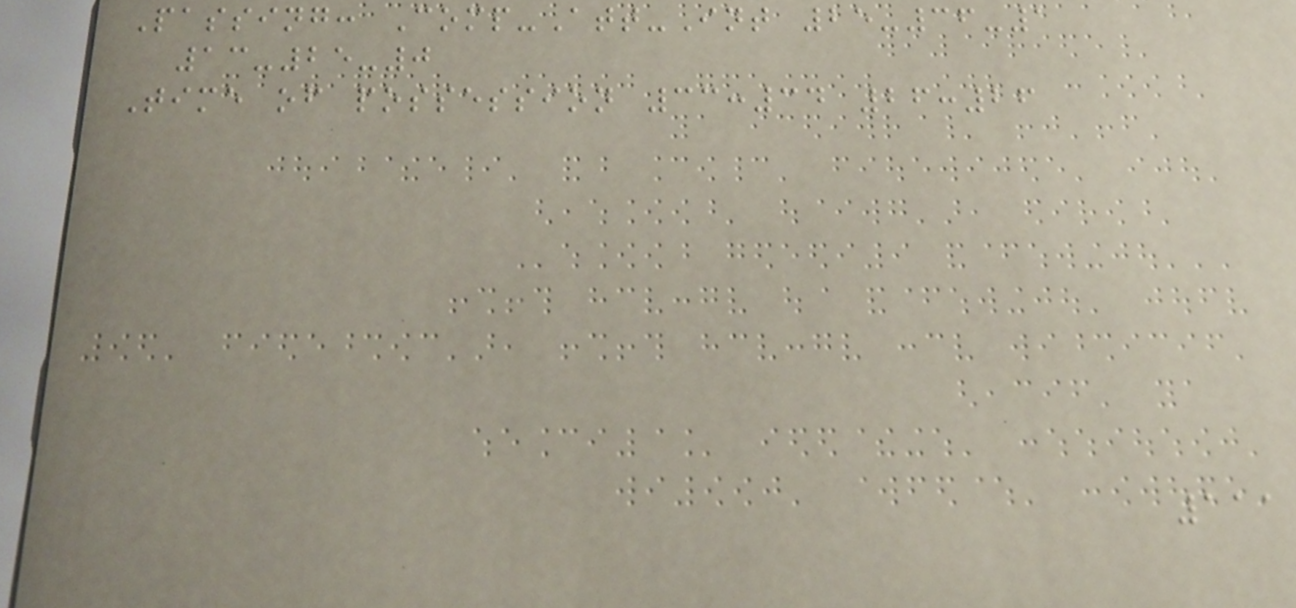Passing: Comp-Att-Int 25-36-1
13-25-0
Time of possession 33:34 26:26
111
